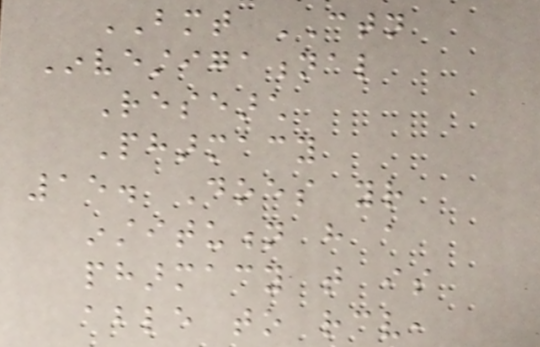BMT CTN
Investigational
Research
Pharmacy
15. Does your
institution have a
pharmacy that is
able to receive,
